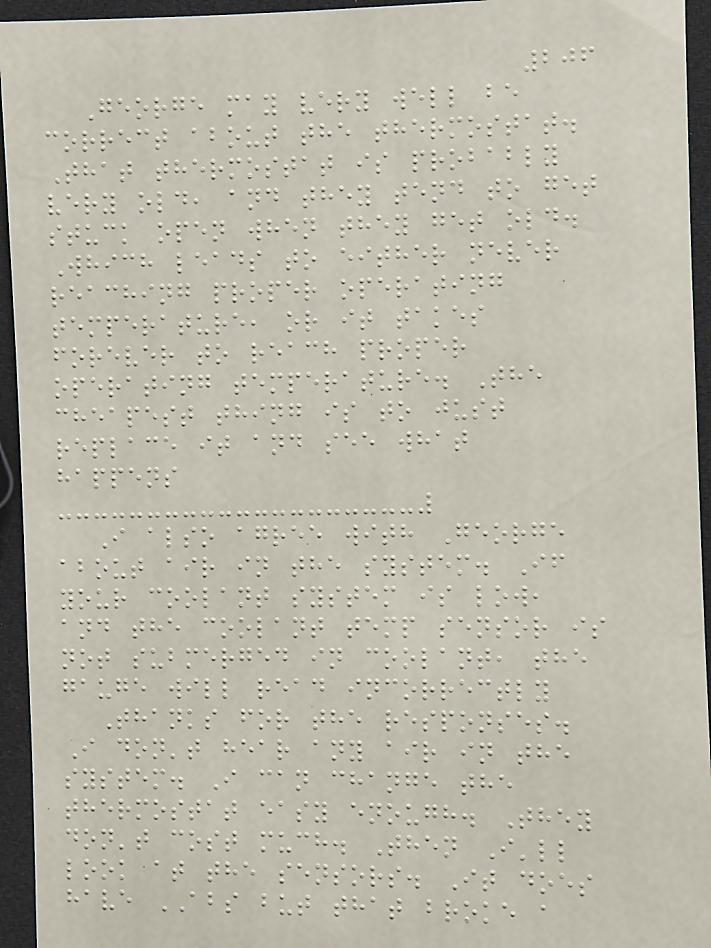206
George may very well be
correct about the thermostat.
That thermostat is probably
very old, and they tend to get
stuck open when they get old.
Which leads to either never
reaching proper operating
temperature, or it takes
forever to reach proper
operating temperature. The
cheapest thing is to just
replace it and see what
happens
I also agree with George
about air in the system. If
your coolant system is low,
and the coolant temp sensor is
not submerged in coolant, the
gauge will read incorrectly
Thanks for the responses.
I don't hear any air in the
system. I can change the
thermostat easy enough. They
don't cost much. Then I'll
look at the sensors. It does
have ABS but that broke a
